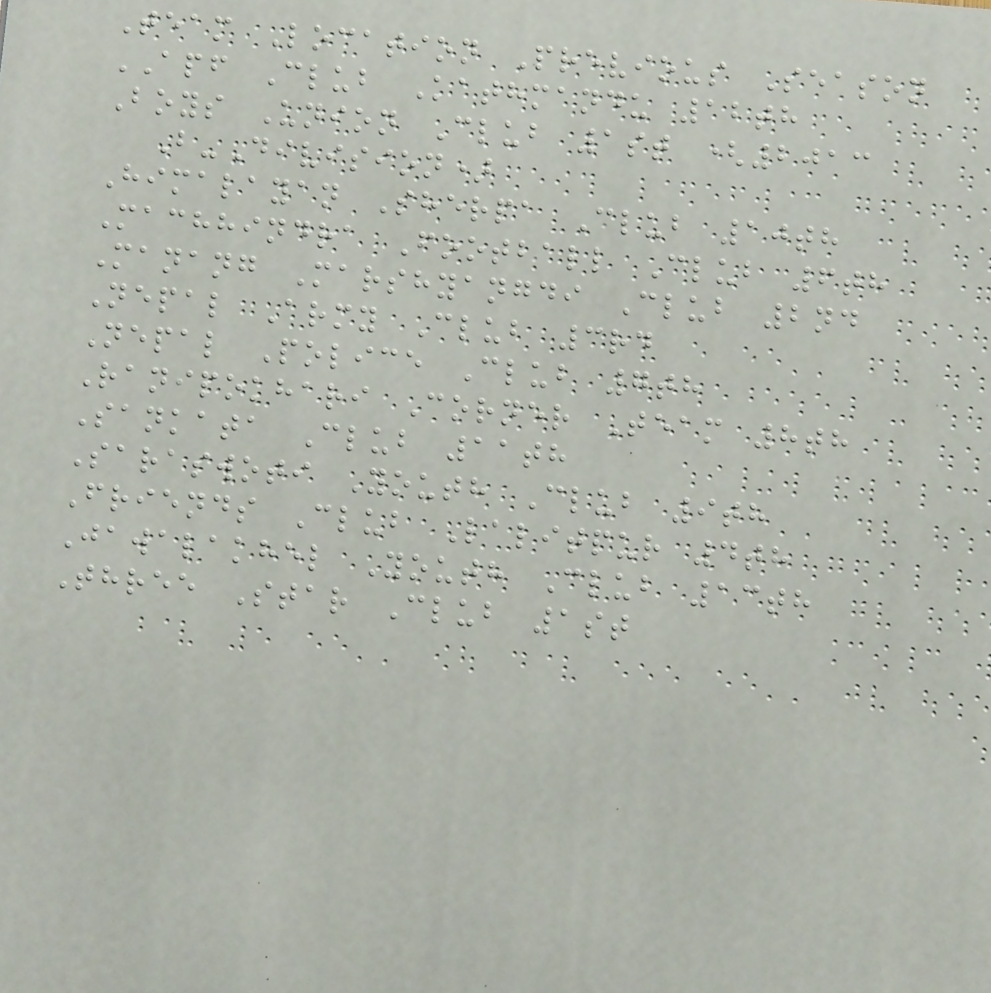Team Location Previous Season
APF Club Kathmandu 12th
Boys Union Club 1st (2013
B-Division)
Himalayan Sherpa Club 10th
Machhindra Football Club 6th
Manang Marshyangdi Club 2nd
Nepal Army Club 3rd
Nepal Police Club 7th
Ranipokhari Corner Team 8th
Sankata Club 11th
Saraswoti Youth Club 9th
Friends Club Lalitpur 4th
Jawalakhel Youth Club 13th
Three Star Club 1st
